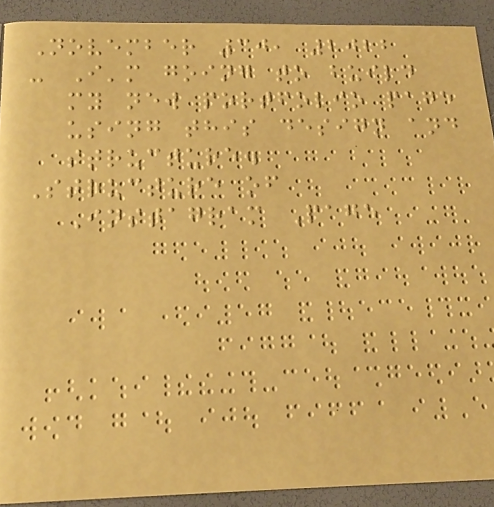November 30, 2022
- I'm going to build
my new portfolio page
using this design and
structure.
Structure of
Instagram Page
